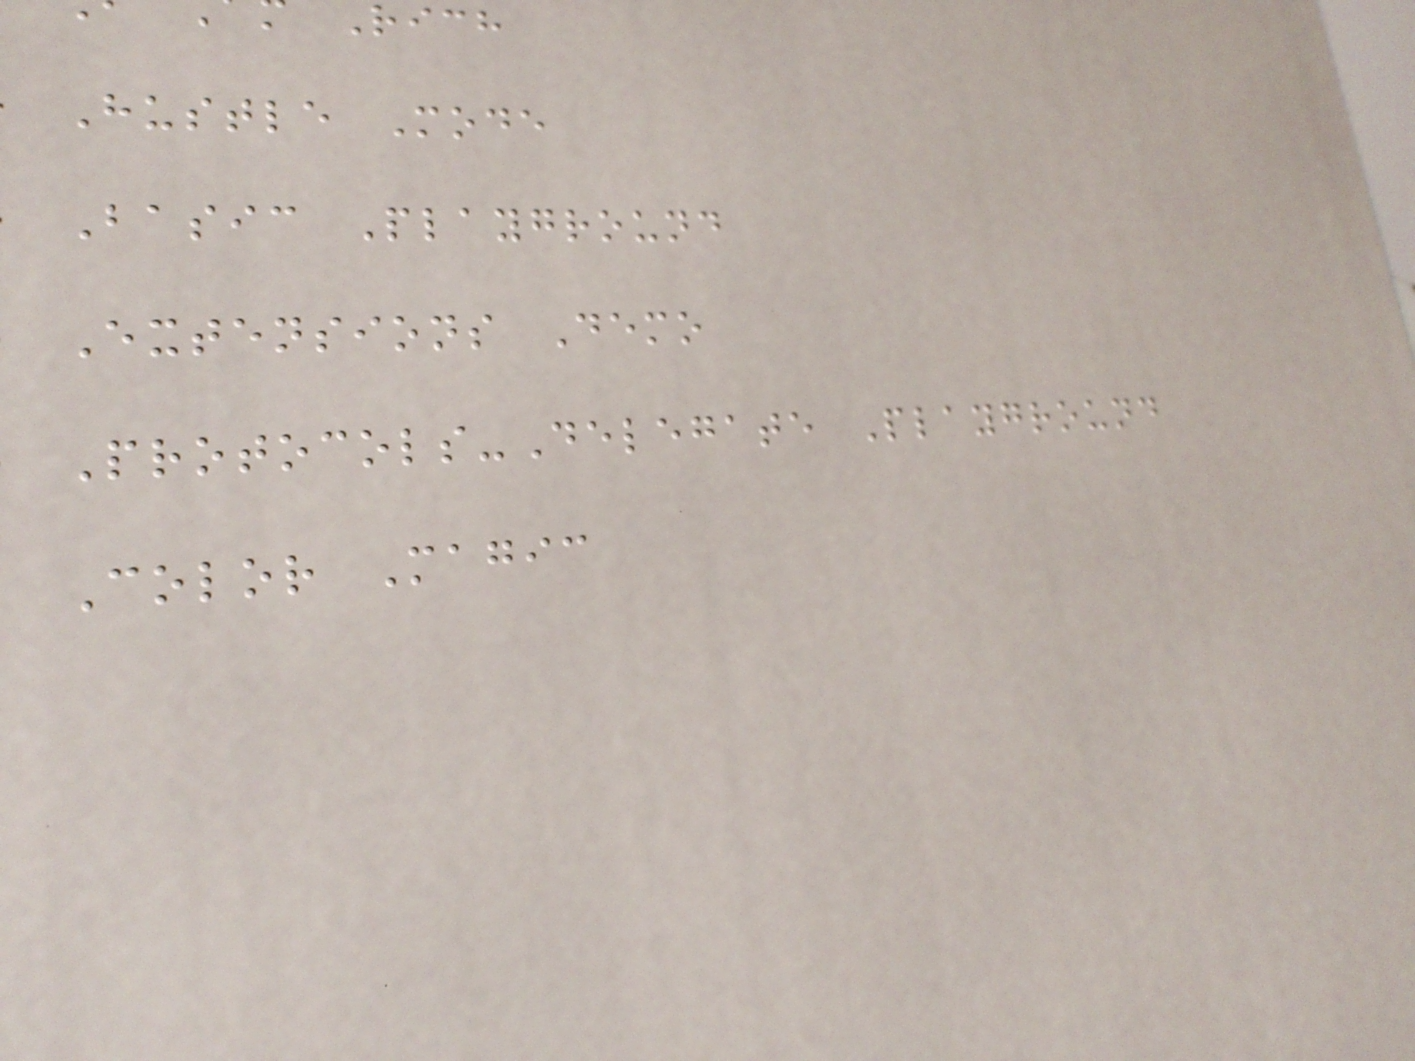Rich
Hustle Mode
Basic Playground
Extensions Demo
Protocols-Delegate Playground
Color Magic
